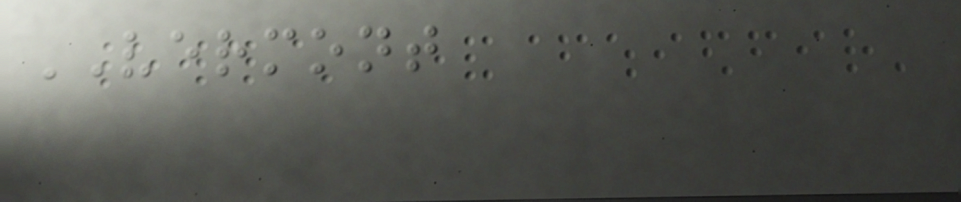VERMONT
